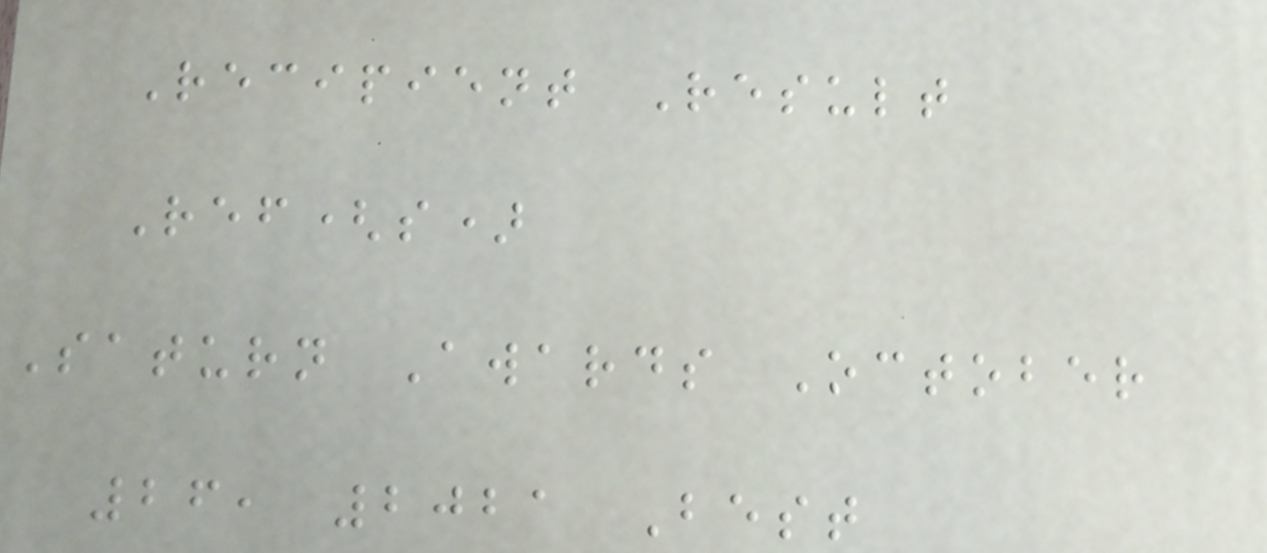Recipient Result
Ref(s)
Saturn Awards October
26, 2021 Best
